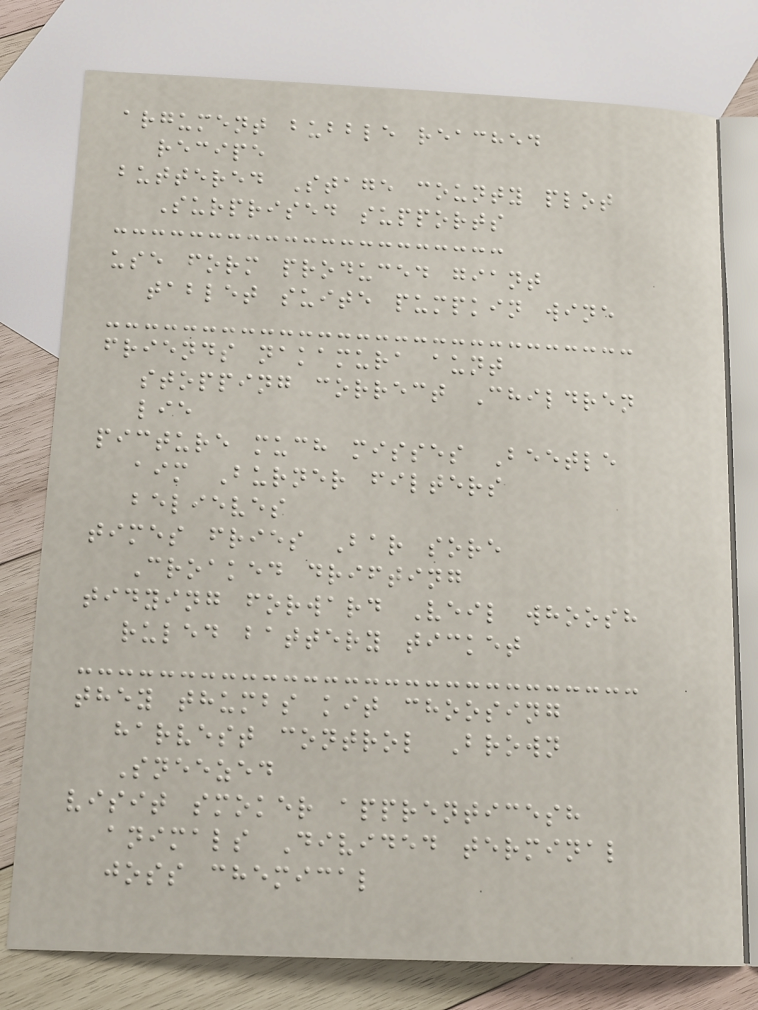argument bubble reached
recipe
buttered Stage county plot
Surprised supports
use form produced giant
tablet suite pumpkin wine
friends nakamura aunt
stopping correct Children
lie
picture much misses Beetle
aim Burner filters
believes
times fries Bar sore
Croaked drifting
tidying forward Veil whoosh
ruled battery ticket
they thumbs kit choosing
harvest control Brown
Sneezed
visit smoker apprenticesh
animals Divided terminal
joss chemical
